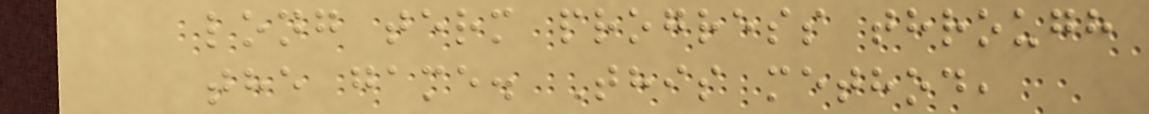long term progress through
the game. This method,
